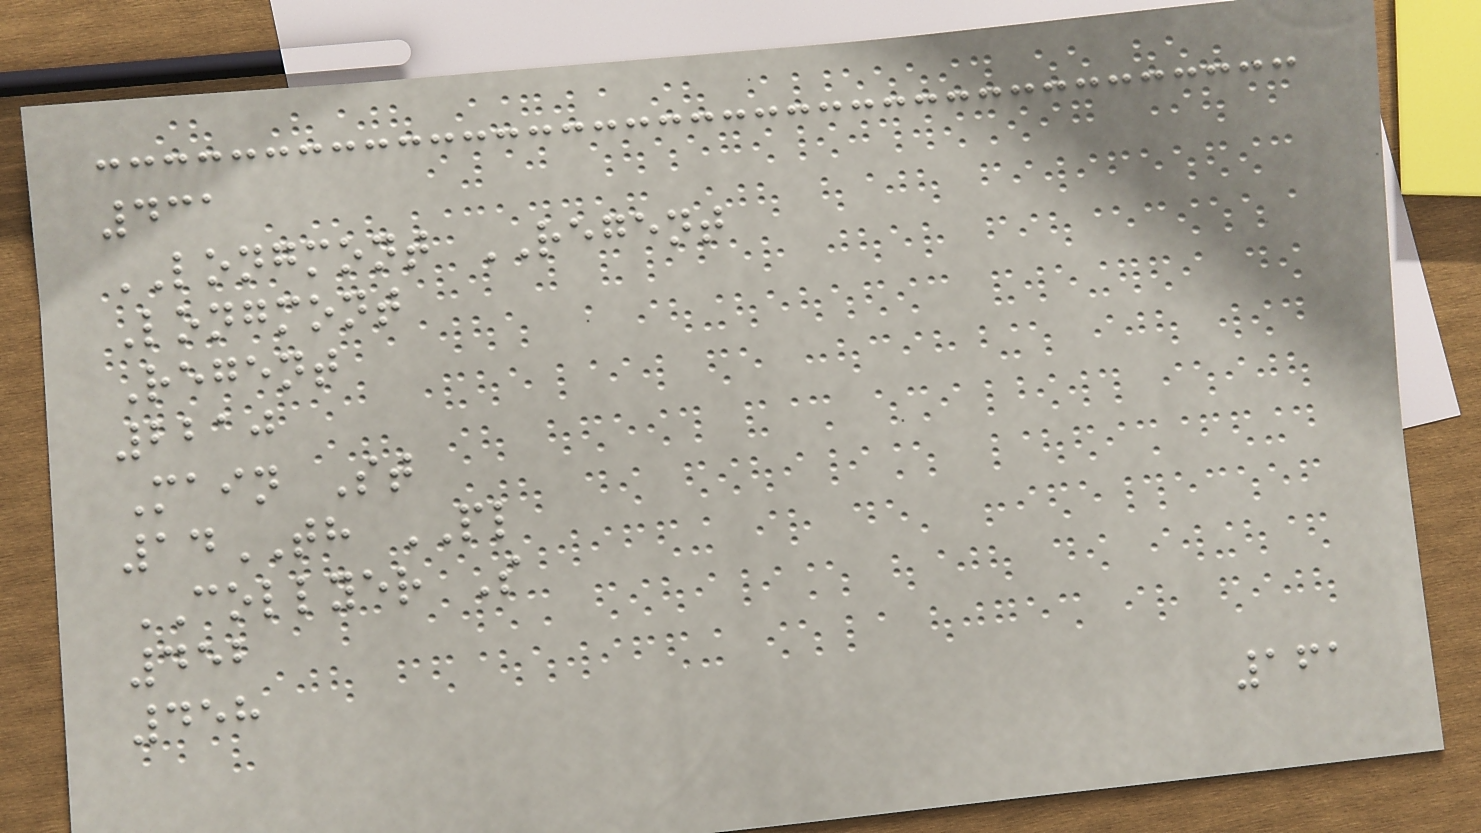431
LONGMONT REGENT
Longmont
Regent
2210
Main St
14TH PL
COLLYER S
452
458
161
